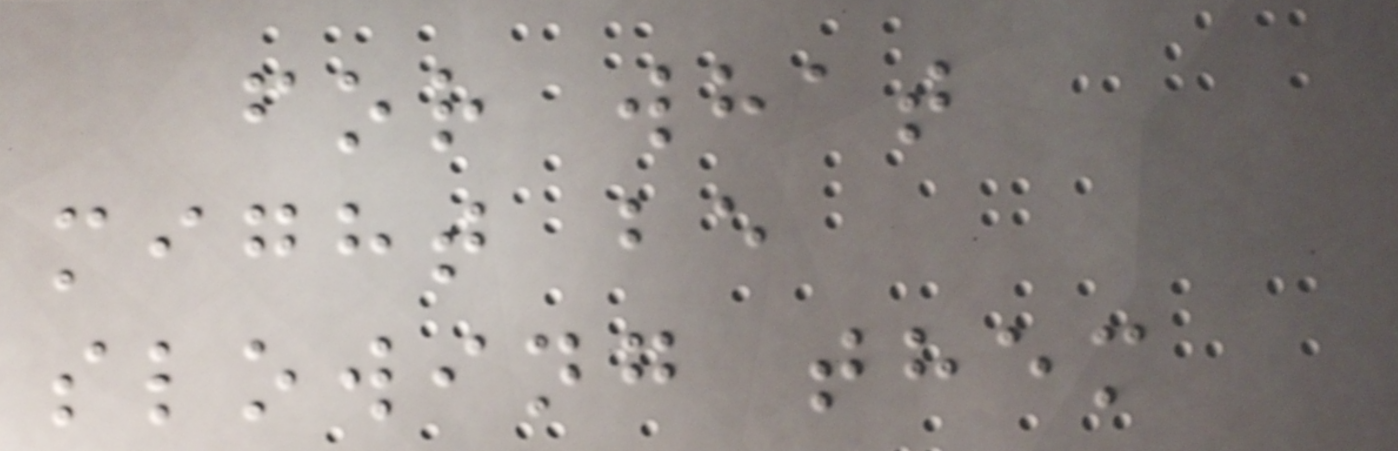for what
might be
slowing them
